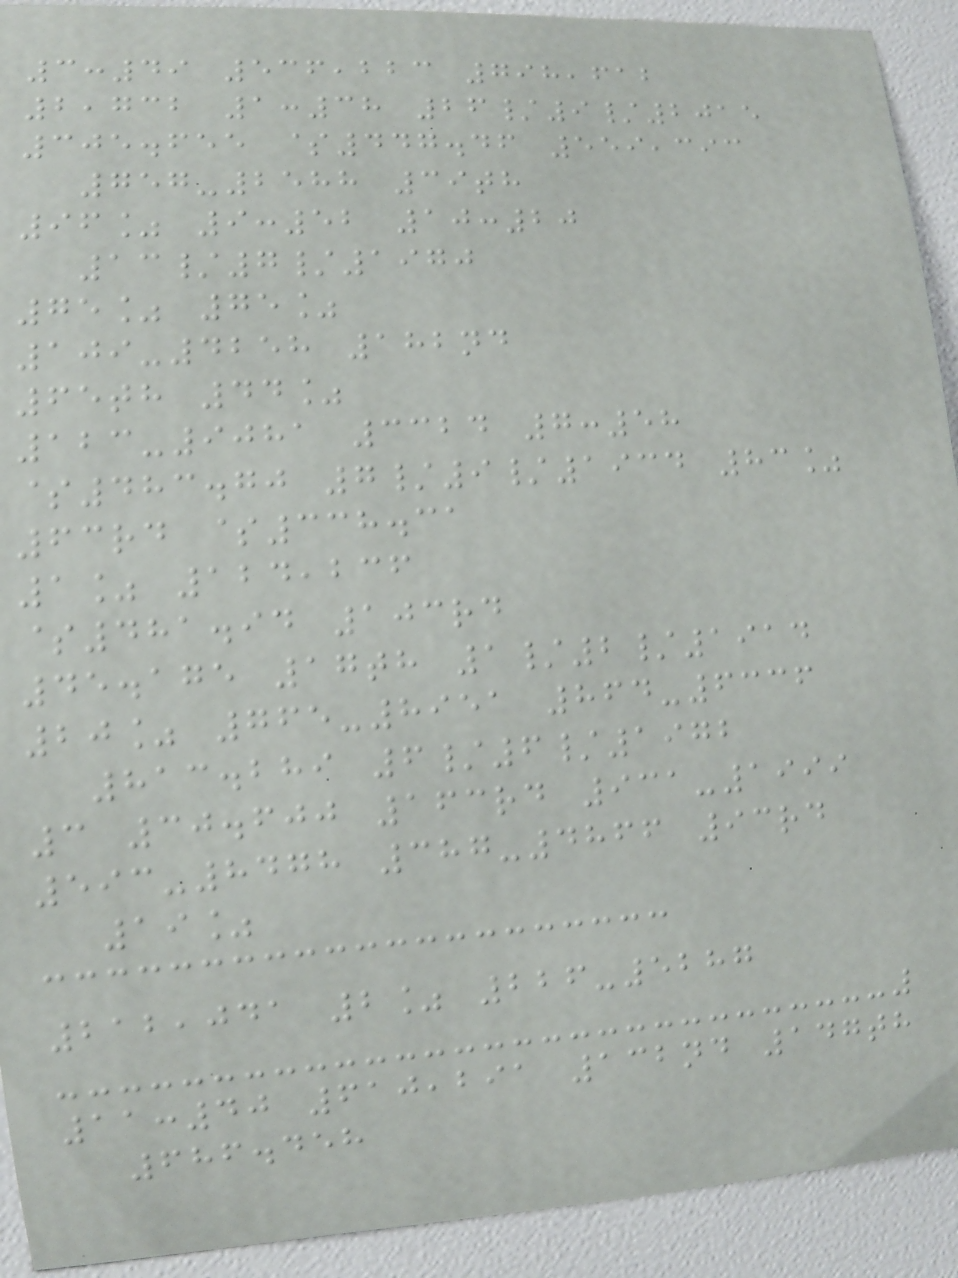3:49 536,223 798,612
2,732 1:38 26/9/2015
305.655 $447.46 559,393
757-2588 39th
96% 9:52 10:20
13/7/1970
75% 75%
109-4258 182nd
65th 44%
123-9081 3324 7:58
$483.70 7/9/1934 83%
63rd $338.31
1% 124,236
$481.94 103rd
45.175 17th 1/2/1914
20% 765-8951 864-6336
813.289 6/6/1972
3 30.600 163rd 931-1999
593-8478 387-4866 93rd
19%
212,041 2% 226-5287
11:40 610,291 132nd 147th
686.458
